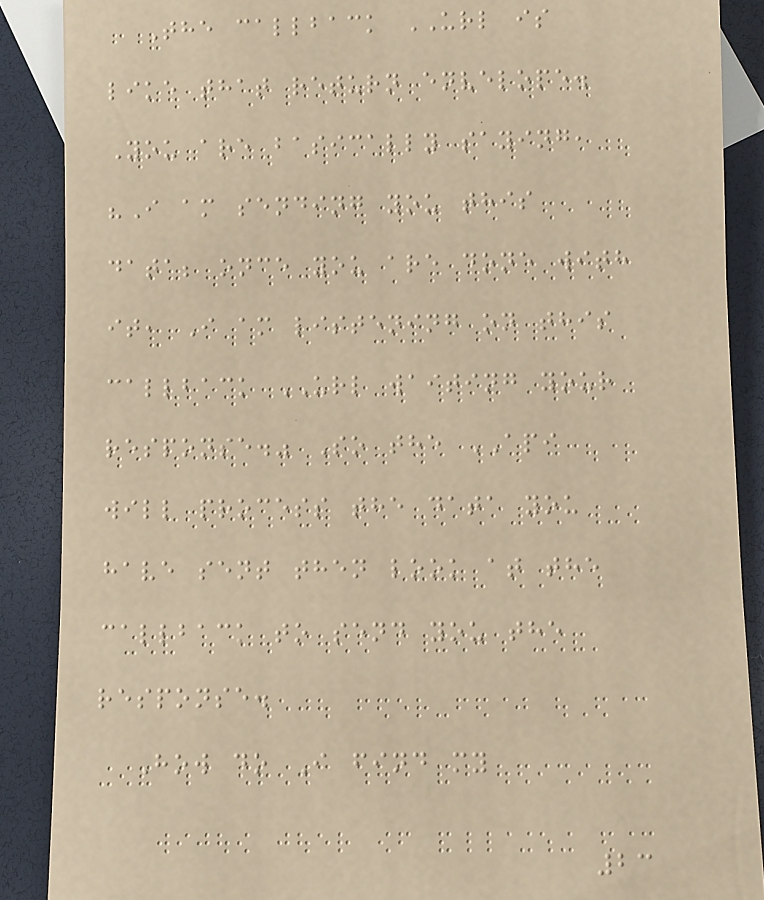The callback URL is
like that return envelope.
You are basically saying,
"I am sending you this
data; once you are done with
it, I am listening on this
callback URL waiting your
response." So the API
will process the data you
have sent then look at the
callback to send you the
response.
How do I find my
23
